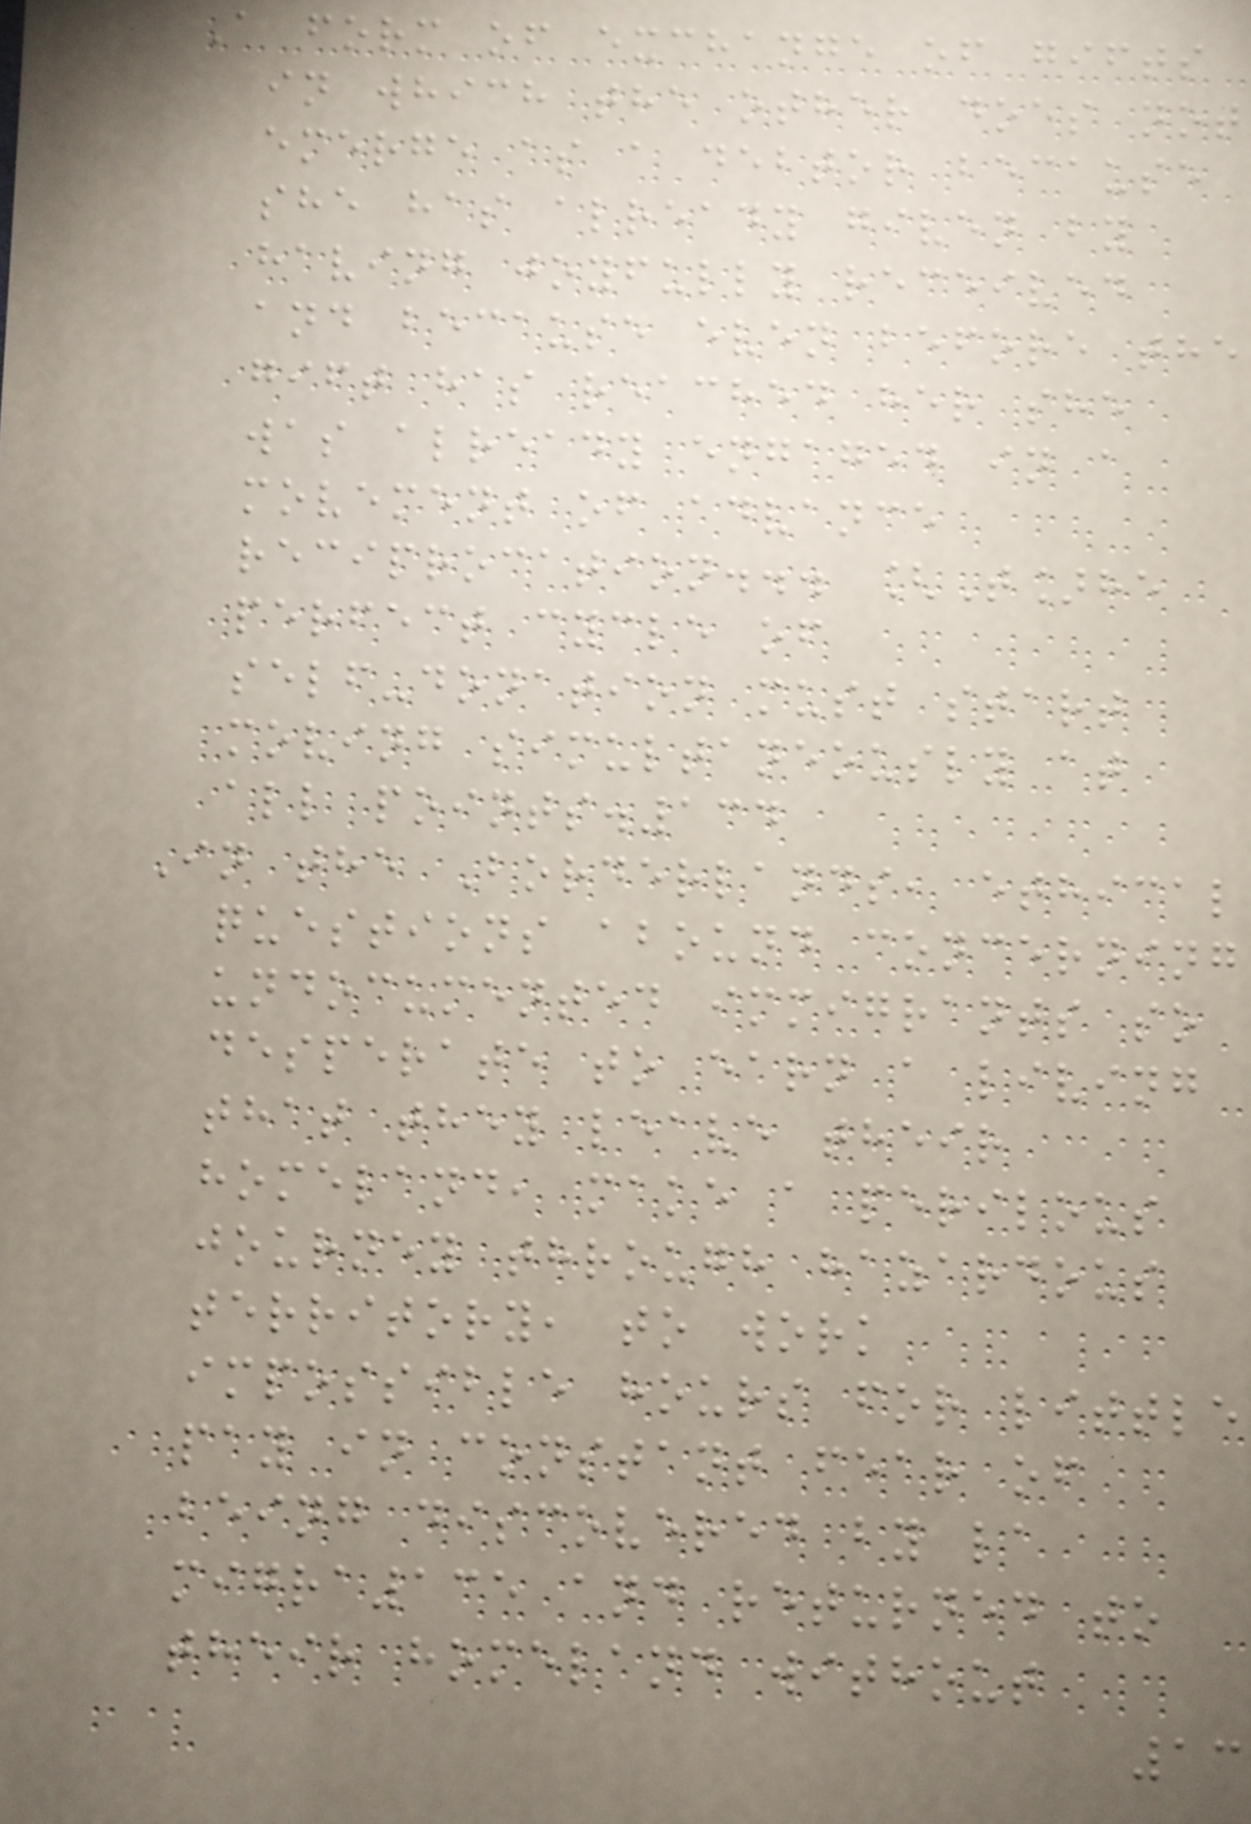A form of exchange of gifts
in which the other does not
emerge as a debtor because
she has already given by
having joyfully received
and because even before the
gift has reached her she
was already engaged in a
movement of advance
reciprocation... [T]he
perfect cycle of
self-donation must start
moving simultaneously at
all points.134
In the Borderlands, ethical
questions abound concerning
undocumented immigrants so
desperate to earn a living
that they leave their
homeland, make a perilous
journey through hazardous
territory, to work
impossible hours for little
pay in constant fear of
being discovered by la
migra135 and returned to
their homeland without
13
